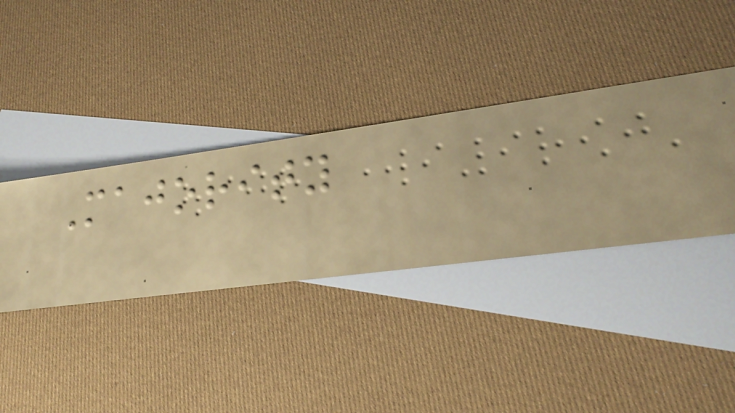Majority
